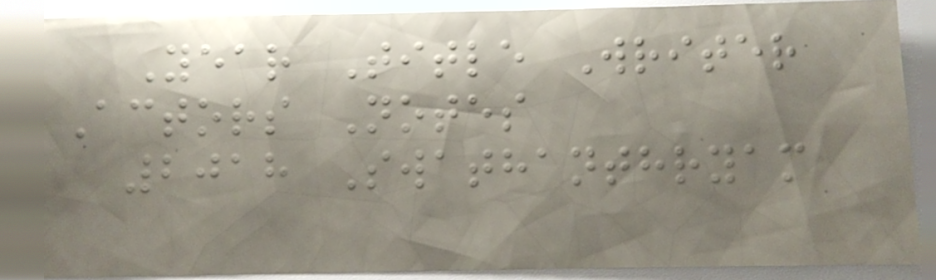Year Title Writer
Actors Notes
2018 Swathanthryam
